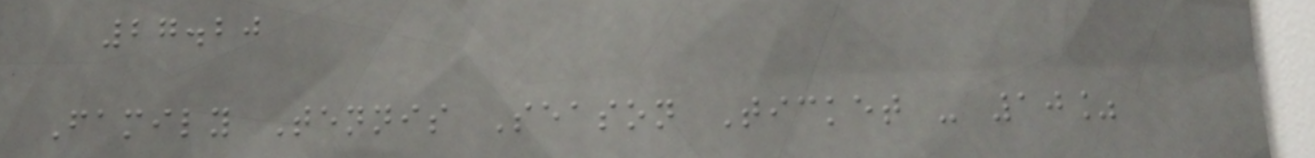27.20
Family Tennis Season Ticket - 10%
